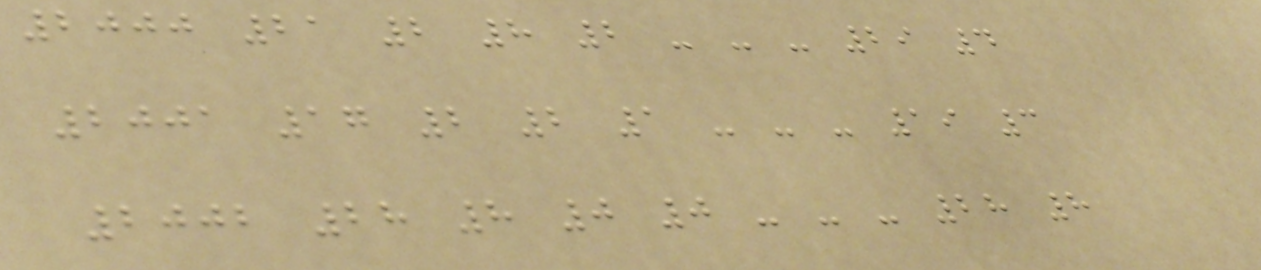2000 21 2 8 2 - - - 29 4
2001 17 2 2 1 - - - 19 3
2002 28 8 0 0 - - - 28 8
